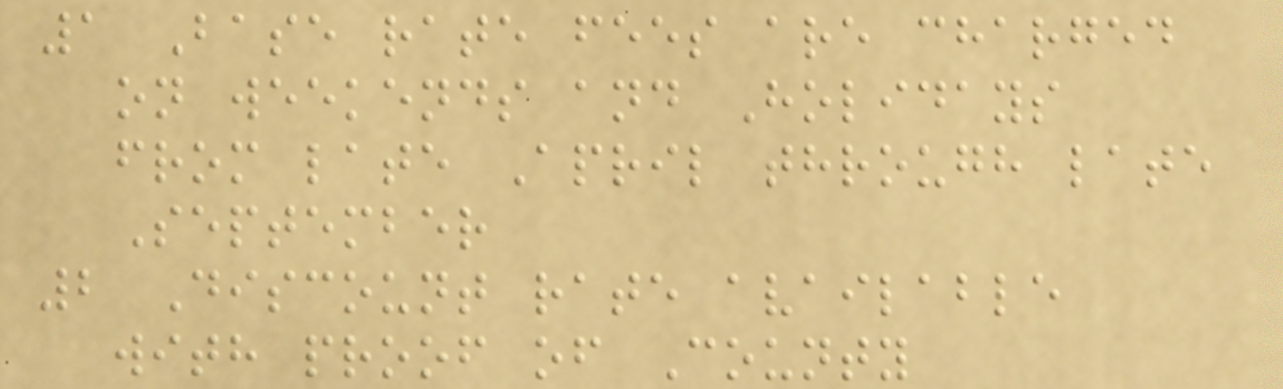1 Base rate fees are charged
on weekends and Holidays
from late April through late
September
2 Discount rate available
with proof of County
